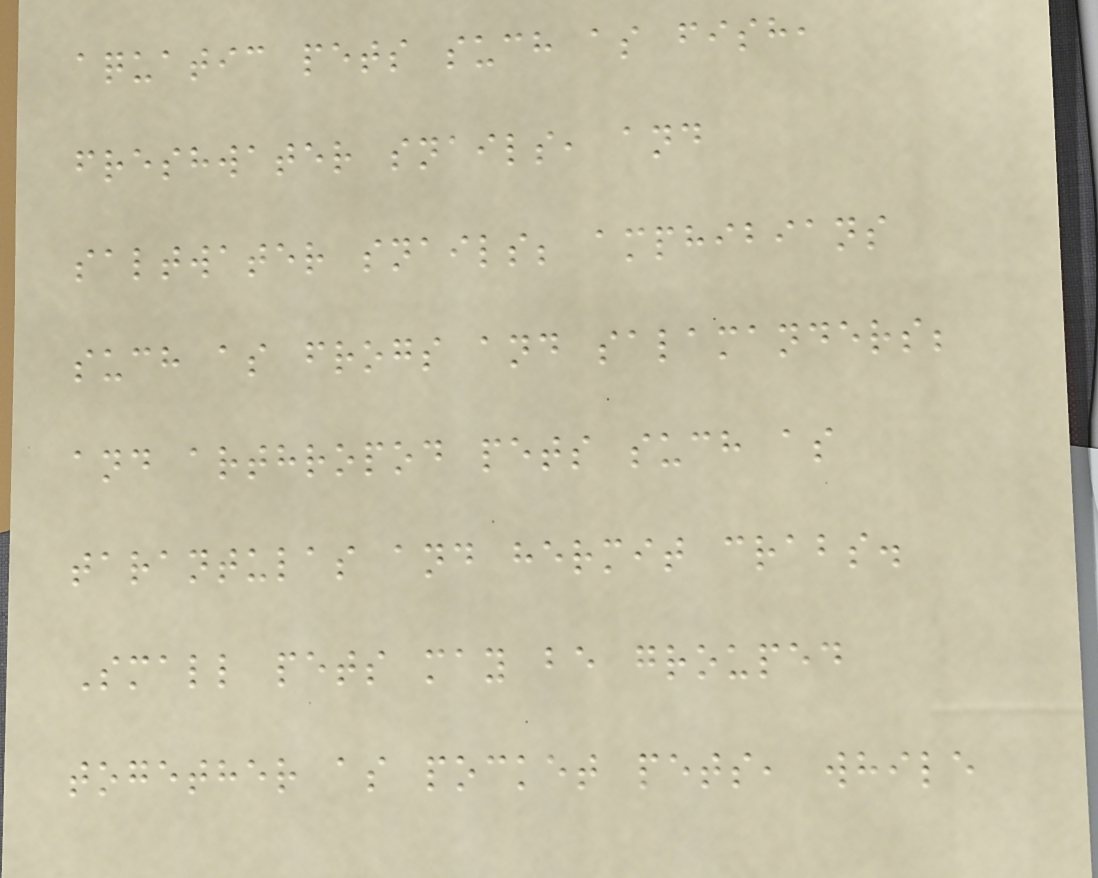aquatic pets such as fish,
freshwater snails, and
saltwater snails; amphibians
such as frogs and salamanders;
and arthropod pets such as
tarantulas and hermit crabs.
Small pets may be grouped
together as pocket pets, while
